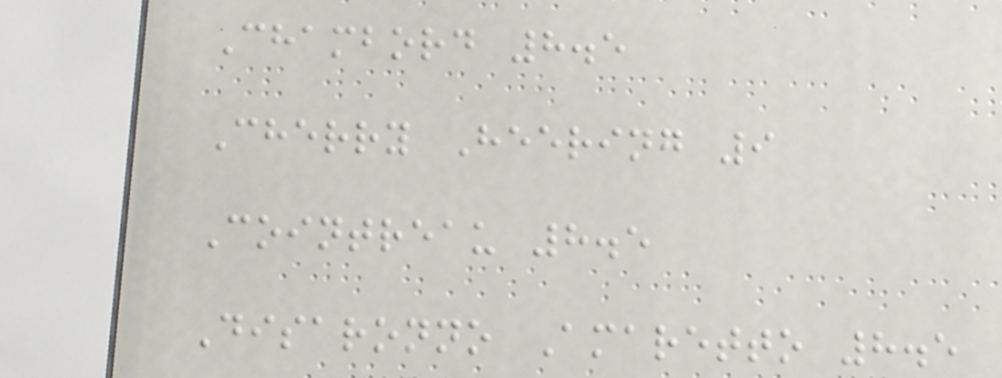Chambord 8.5
Cherry Heering 9
Cointreau 8.5
Disaronno Amaretto 8.5
